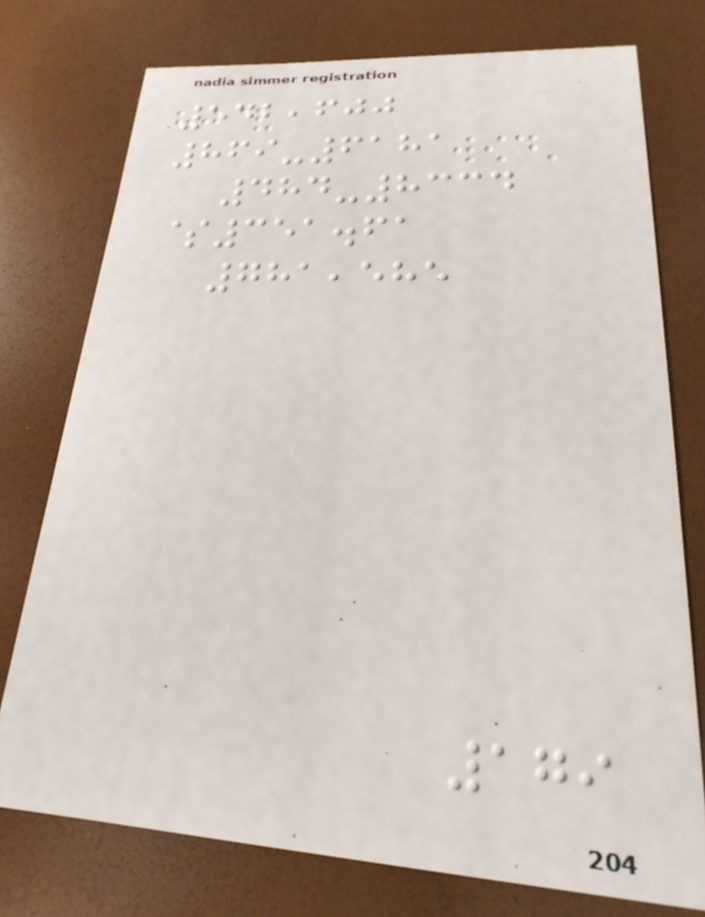542,600
869-6181
484-8334
$351.61
781,585
179
